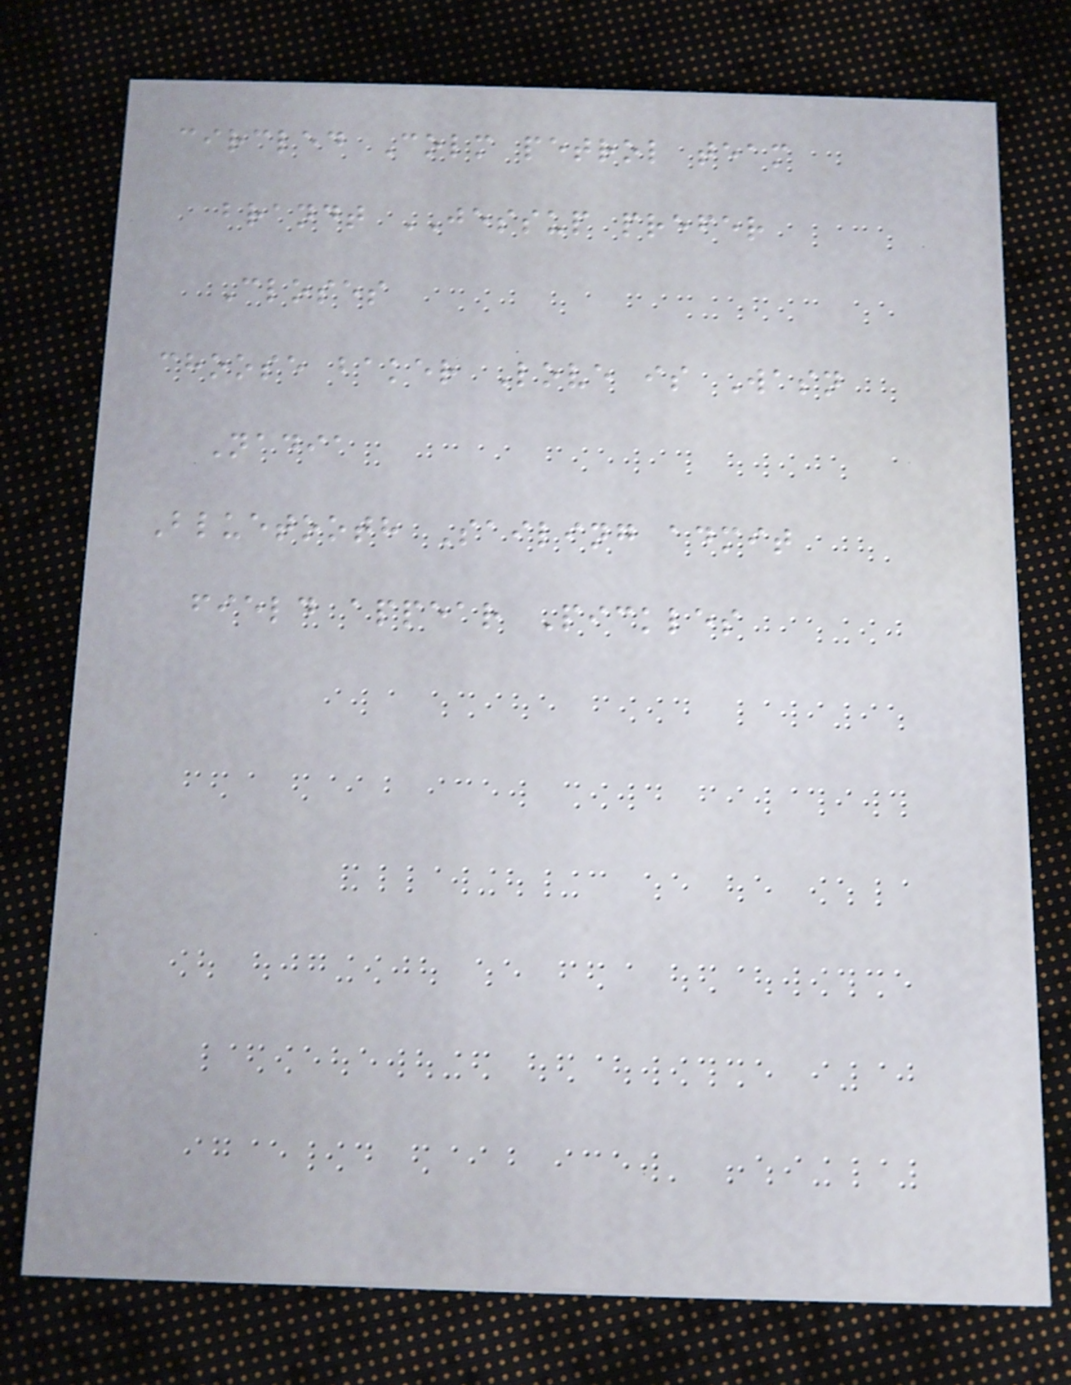circled Colm petrol team
brandt JESSUP prefer
Closes
choose baker Love is Wasn
Nadia
Bluetooth Sailing admit
field appear Pickles
